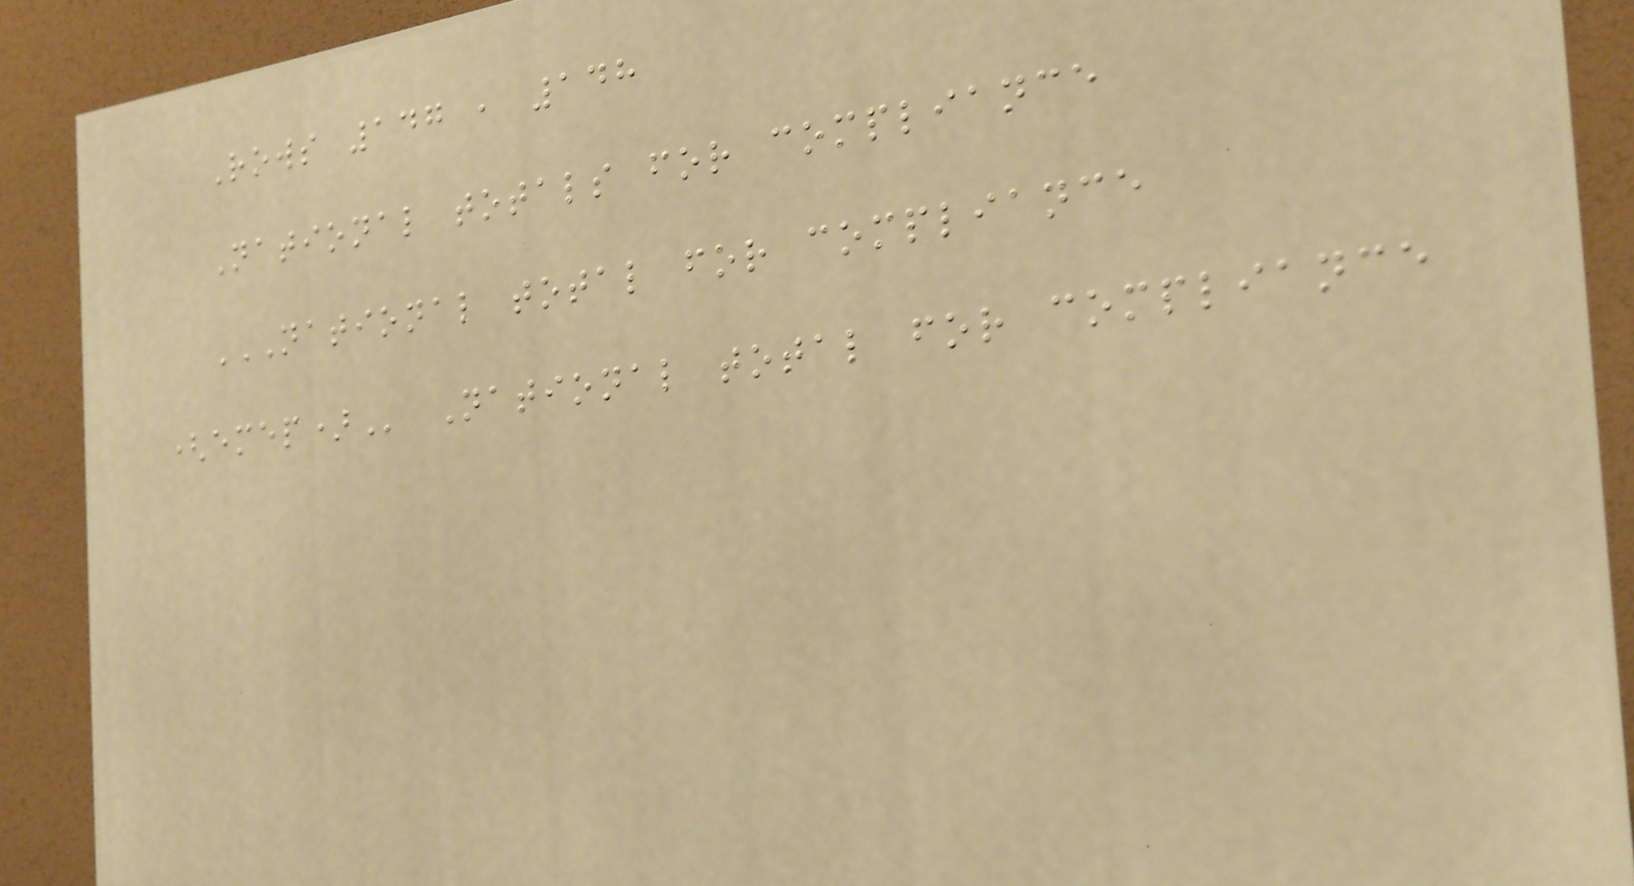Rows 147 , 148
National totals for compliance
NATIONAL TOTAL FOR COMPLIANCE
(EMEP) National total for compliance
